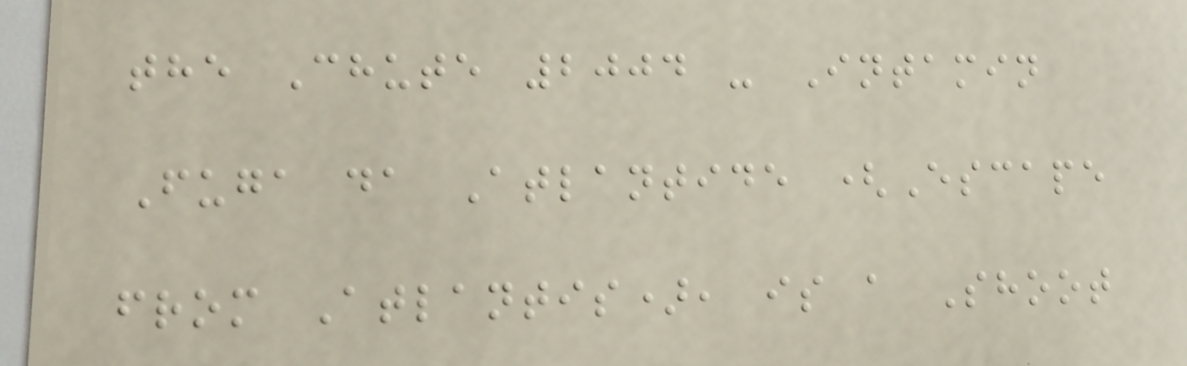the Chute 2004 - Intamin
Fuga da Atlantide (Escape
from Atlantis), is a Shoot
